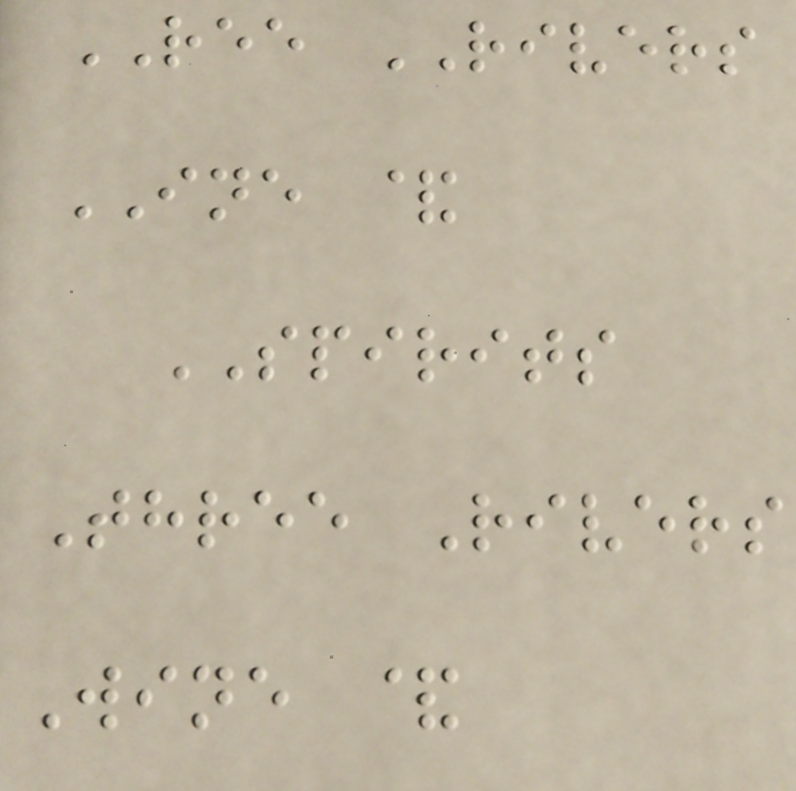REE RIVERS
INE &
SPIRITS
Three Rivers
Wine &
